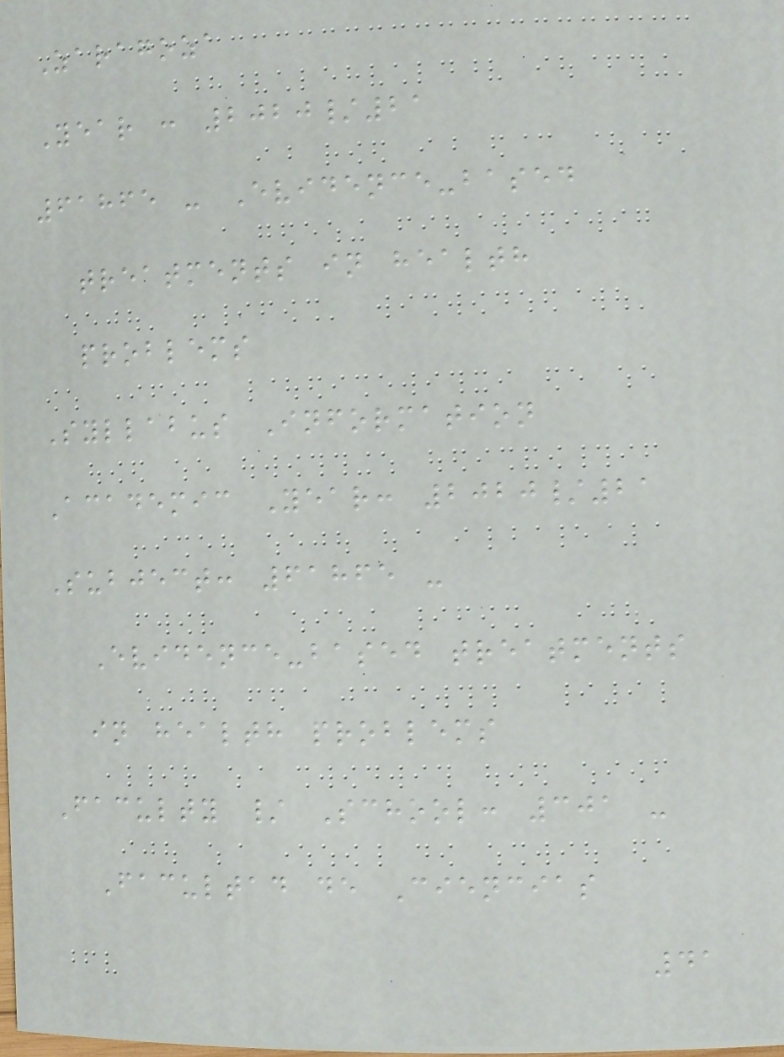Zaragoza
Year : 2020/21
61865 - Evidence-based
treatments in health
problems
Syllabus Information
Academic Year: 2020/21
Subject: 61865 -
Evidence-based treatments
in health problems
Faculty / School: 301 -
Facultad de Ciencias
41
